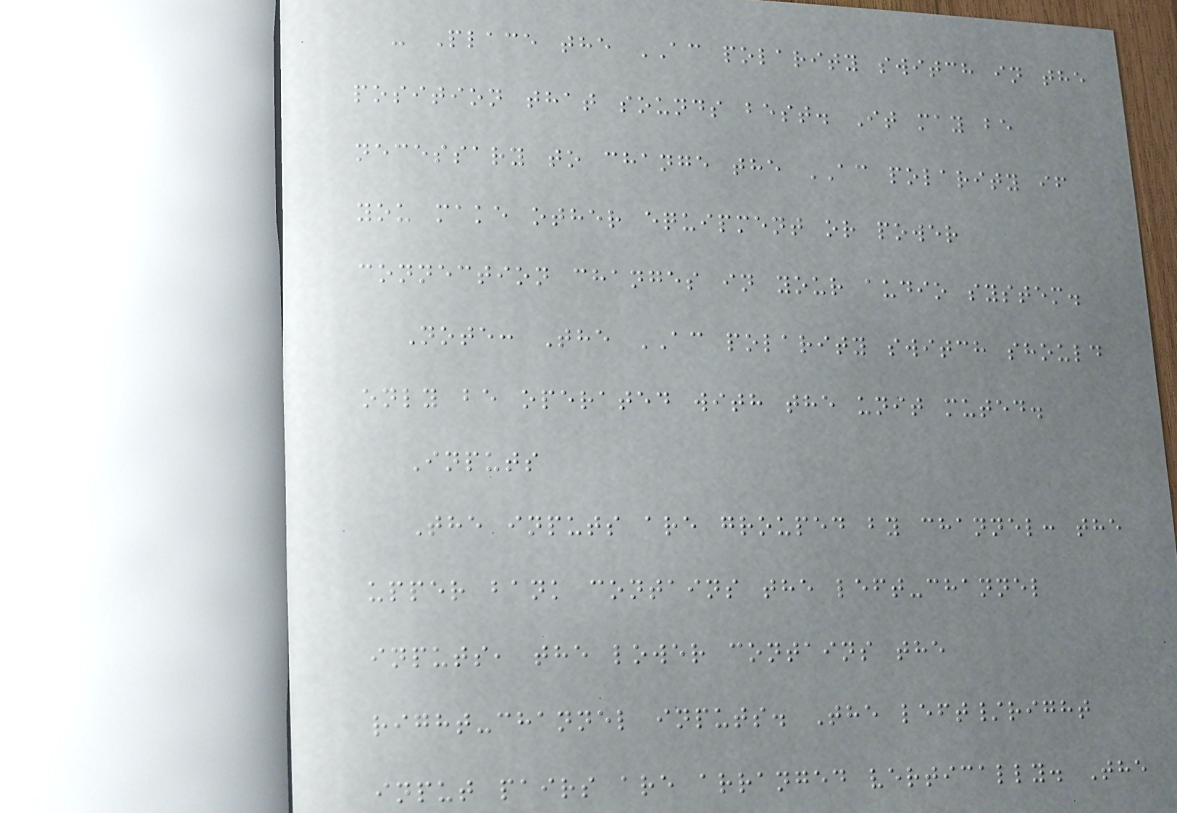- Place the AC polarity switch in the
position that sounds best. It may be
necessary to change the AC polarity if
you make other equipment or power
connection changes in your audio system.
Note: The AC polarity switch should
only be operated with the unit muted.
Inputs
The inputs are grouped by channel: the
upper bank contains the left-channel
inputs, the lower contains the
right-channel inputs. The left/right
input pairs are arranged vertically. The
